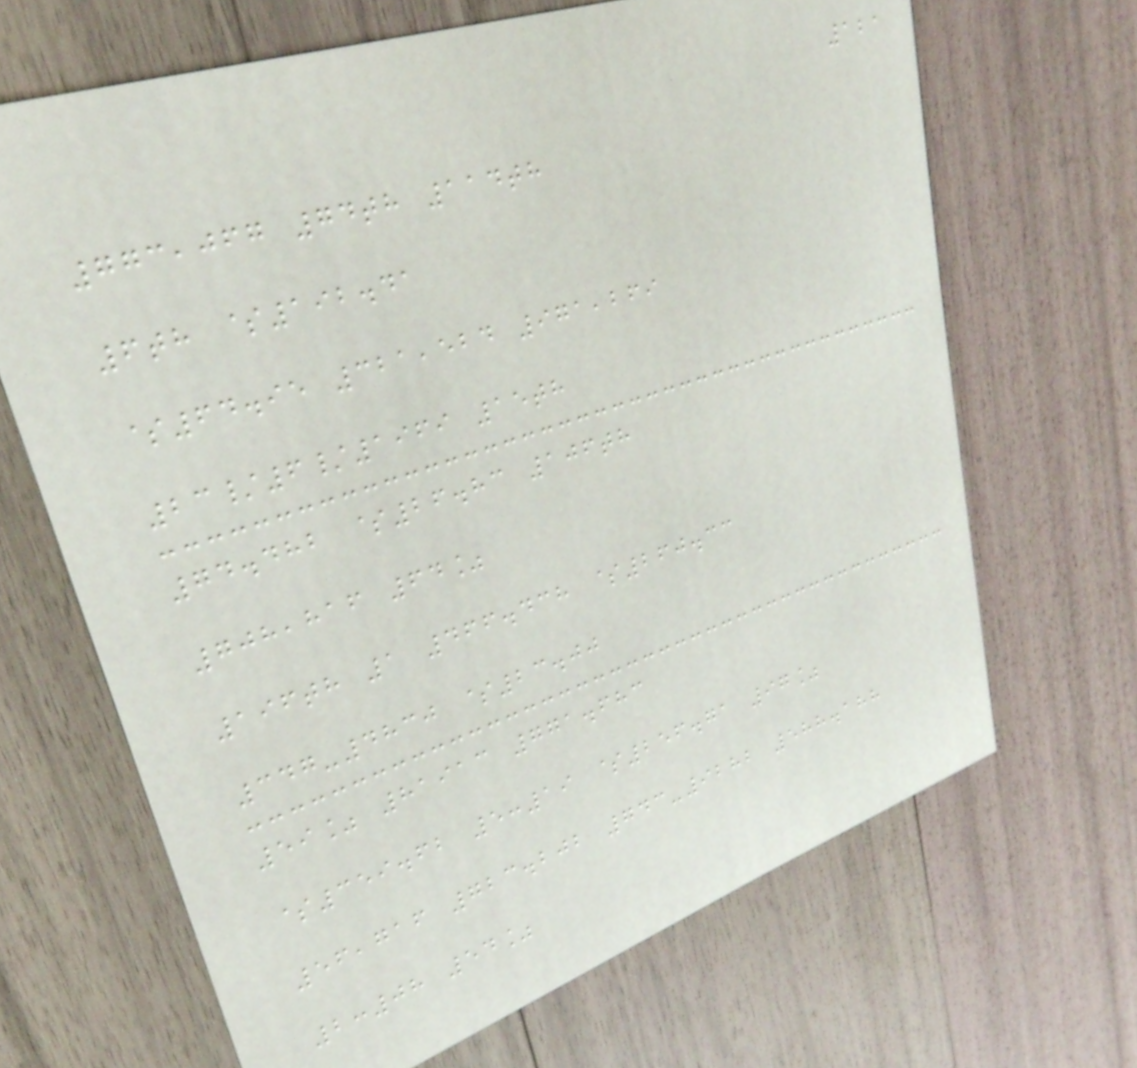121
773,067 74th 114th
6th $192.41
$64.95 321,524 971,269
23/6/1969 15th
74.482 $26.83 106th
708,816 64%
196th 1 466.438 $260.33
347-4830 $23.00
59% 81913 771.683
$359.62 5:19 $256.71 97%
56,716 723.202 743-9282 588.188
2:08 54%
